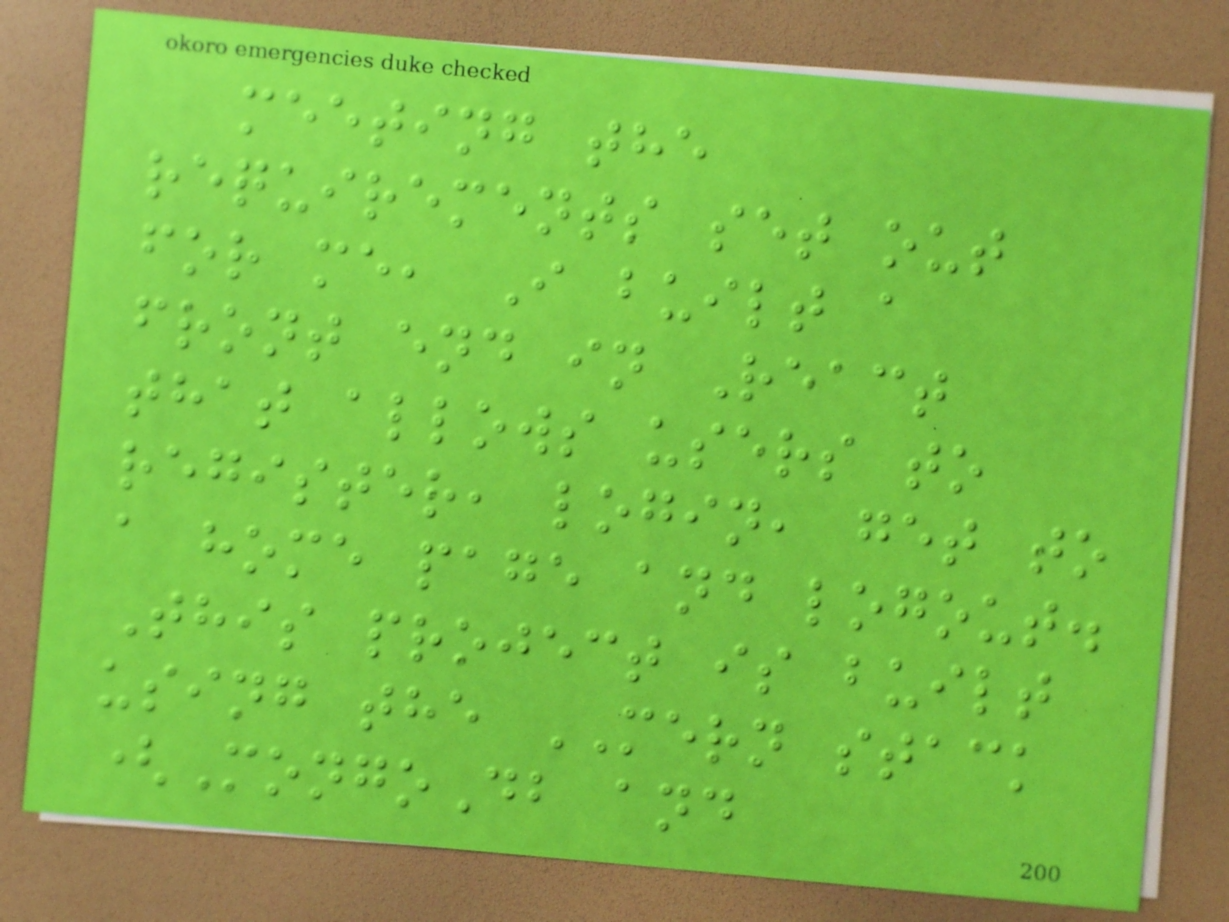meeting the
requirements set out
for me, I built a
front end in React
that allows users to
register, login, get to
a home page and logout.
This project is built
using the MERN stack
(MongoDb and
